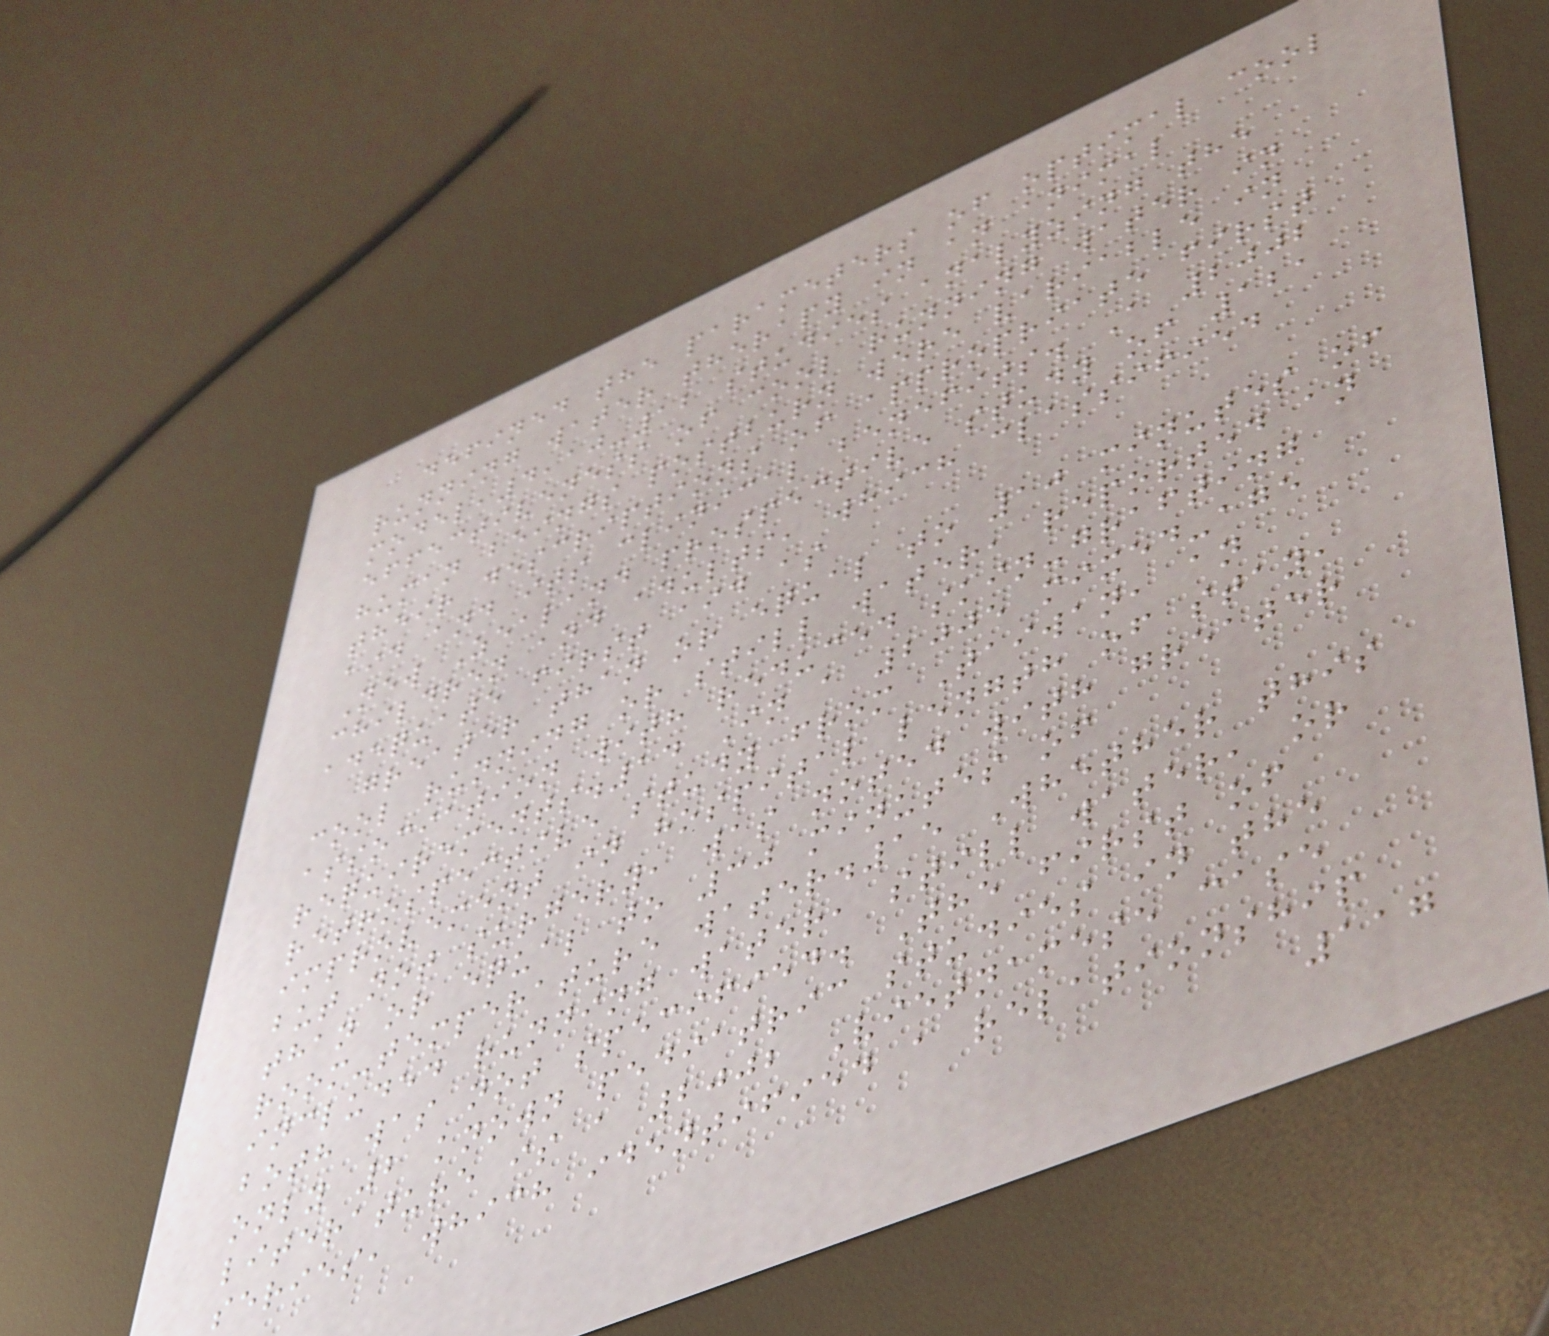defined the parameters of optimal cool
running water therapy in an animal
model,4,10-12 studies analyzing the
effectiveness of cool running water in
human beings postburn were variable in
their descriptions of appropriate first
aid and its clinical benefits. A 2002
New Zealand prospective study of 121
children and adults, which classified
adequate first aid as
greater than or equal to 10 minutes of
cool running or still water, reported an
association with reduced skin-grafting
requirements.14 In a 2005 mixed-age
retrospective study from Taiwan, an
improvement in hospital length of stay,
but not surgery, was noted with greater
than or equal to 30 minutes of
room-temperature water.15 Whether this
included running water, still water, or
both was not specified. The first of
only 2 known pediatric studies in the
literature is a 2002 Vietnamese case
series, which identified a relationship
117
